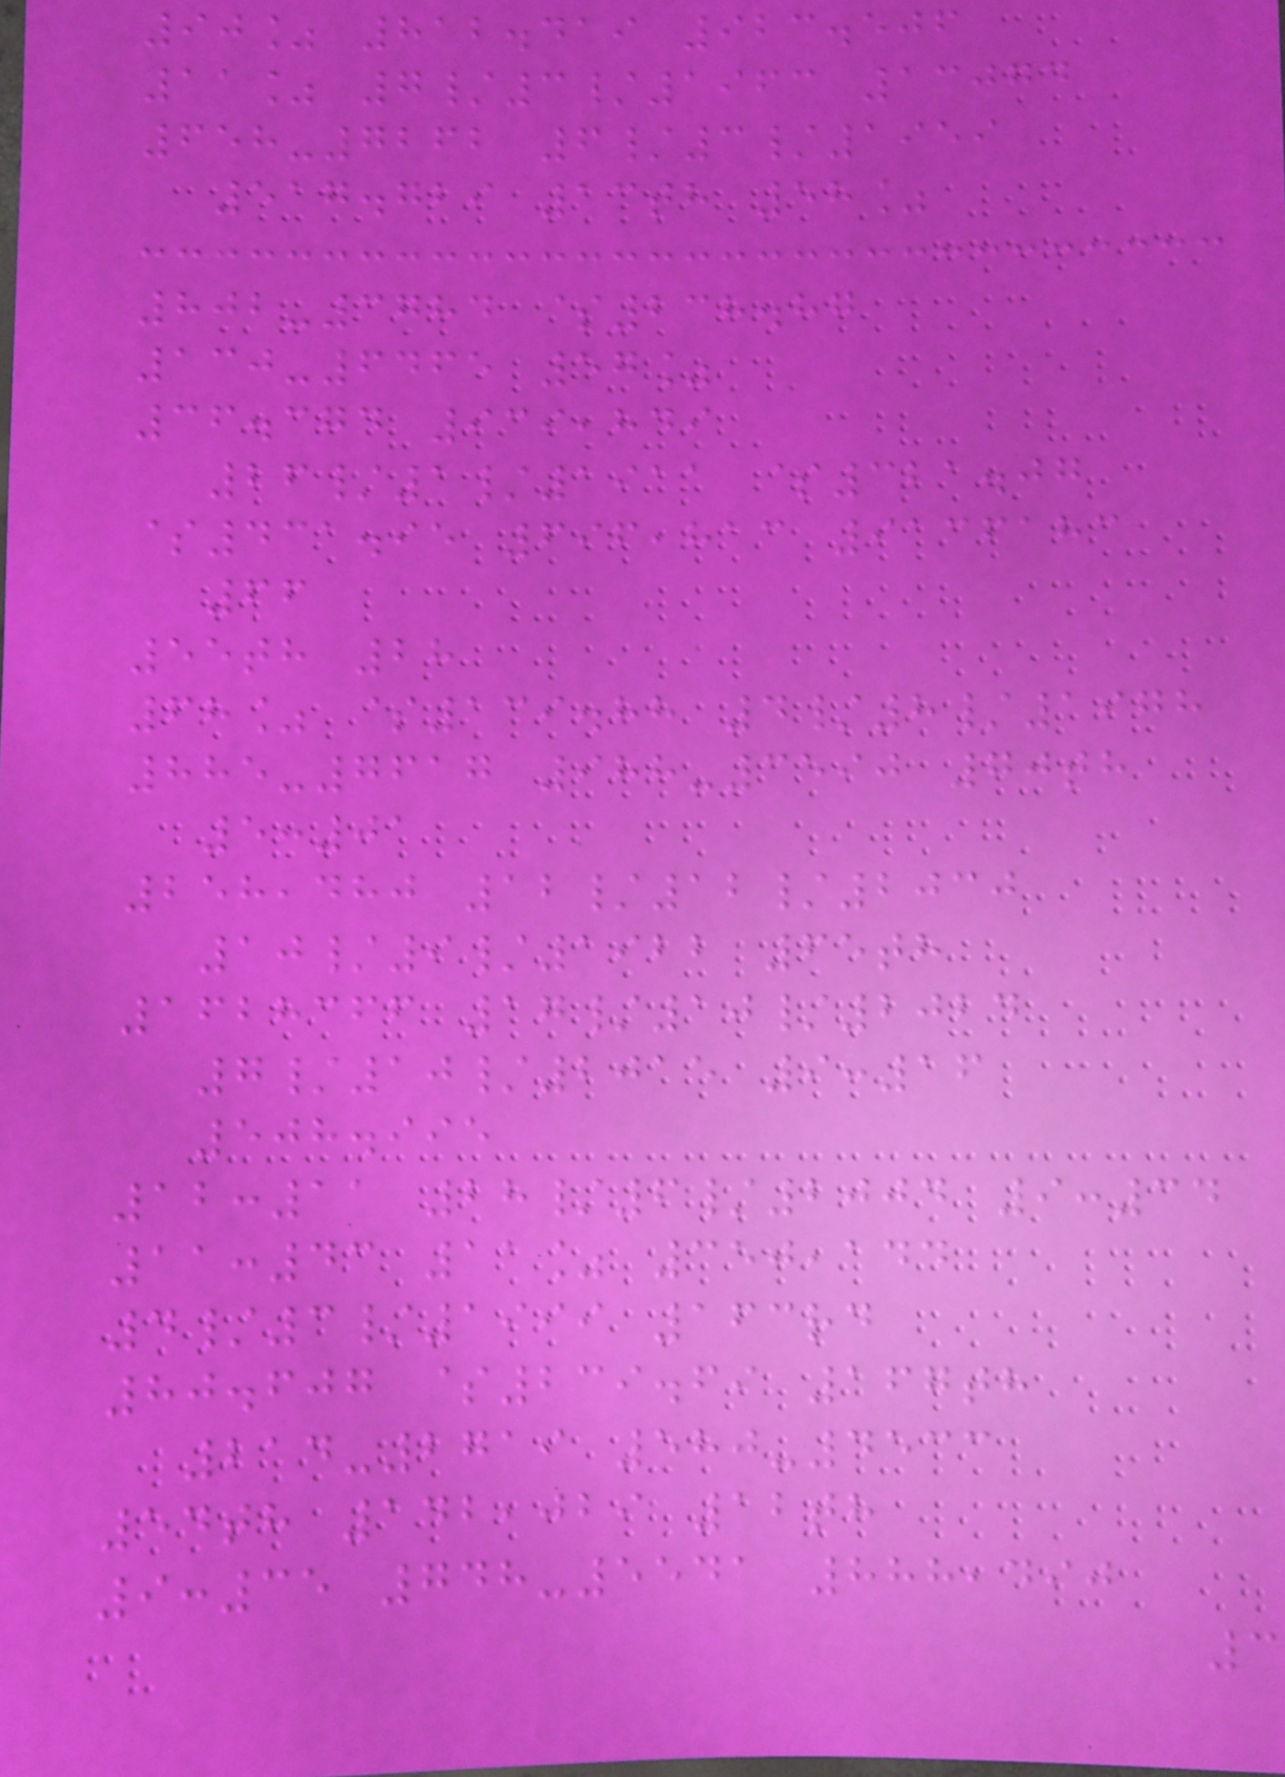90% 812.419 923.506
11% 7/3/1963 13074
658-7262 6/3/1959
517.729 13th 58%
802-3784 $238.87
130-6465 57%
36.374 939,849
26/1/1911 $321.07
$431.95 696,813 9136183
66
55th 28
68% $139.88 4/8/1978
885-7617 988-3590 70th
5:01
258,480 12/12/2030
10/9/1922 65th
1628366 17/10/2024
7/10/2015 9:16
508.995
12:11 28/6/2004 9:34
11:43 11% 350,144
4/3/1999 163rd
80.607 $239.69 167th
214-2719 580-4533
54th 142,029 12th
9:35 748-5541 888,490
3
